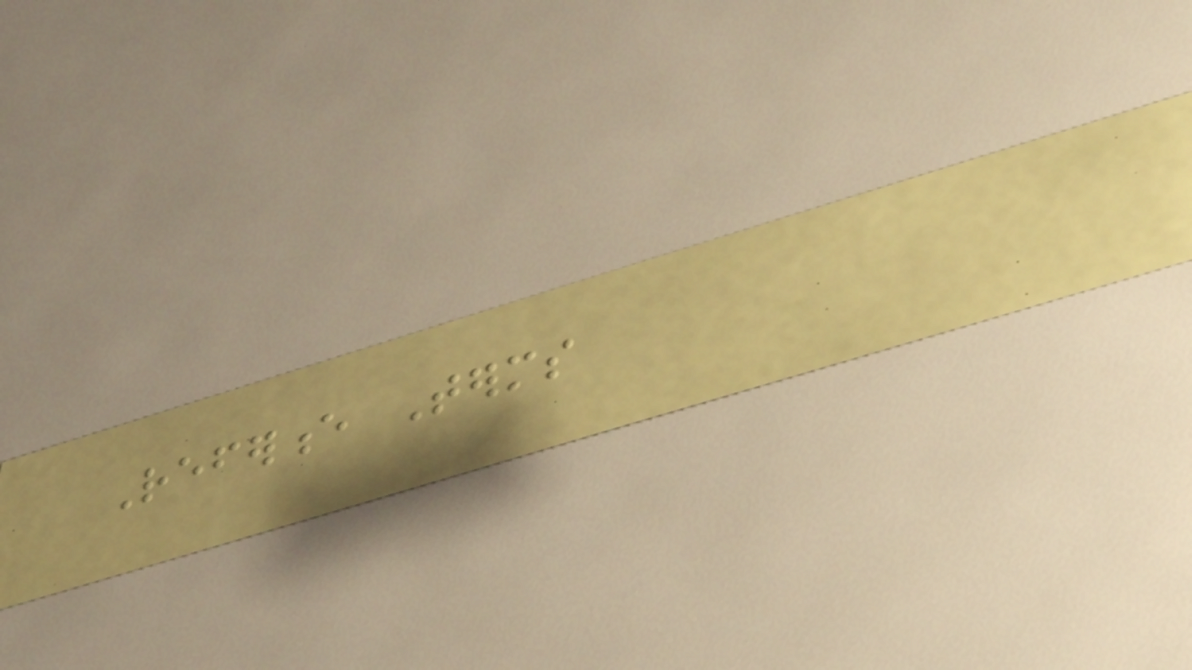Reference Terms
